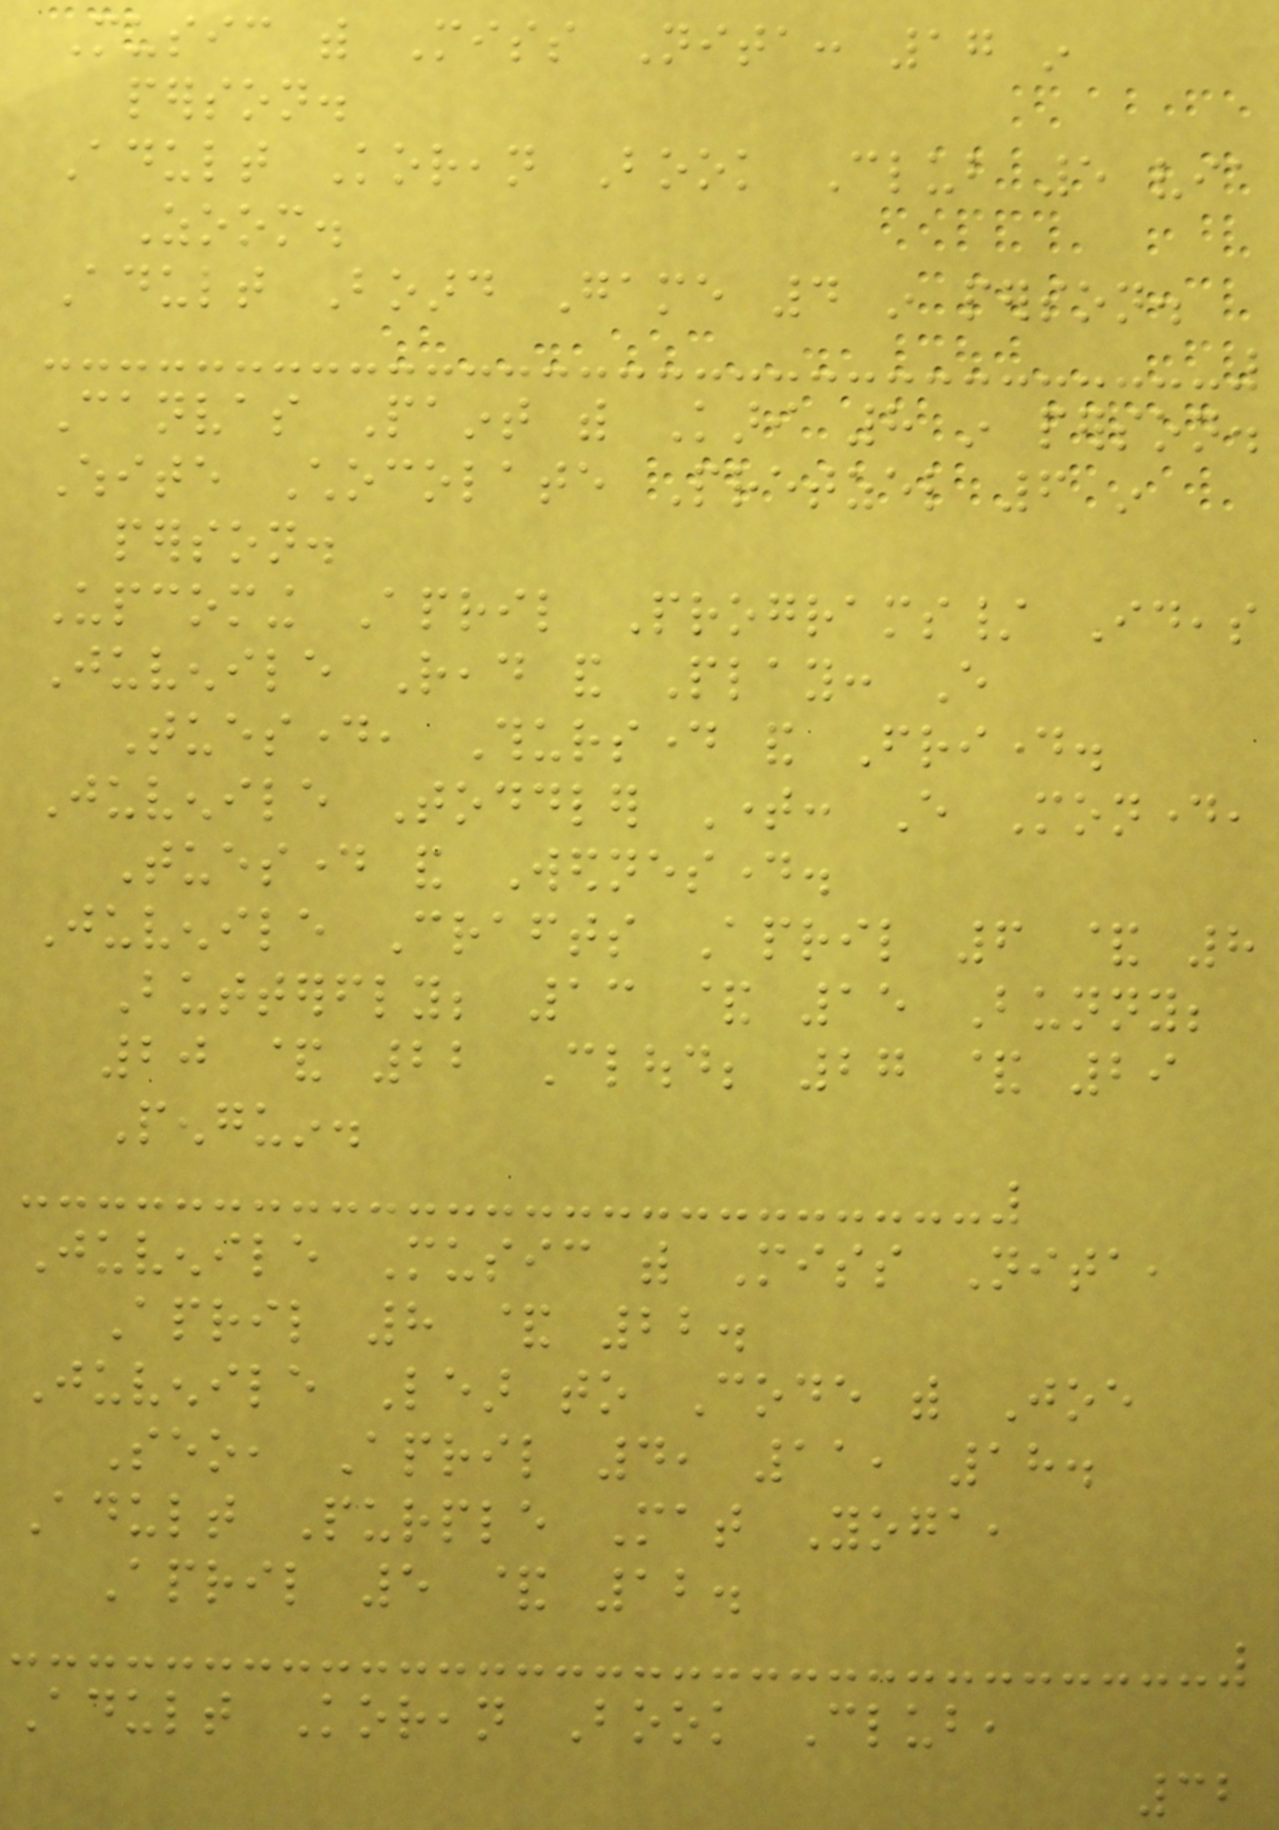Music with Miss Nita: 17 in
person.
Adult Korean Book Club 5 via
Zoom.
Adult Board Game 4 in person.
Canvas Paint with Kari 8 in person.
White Chocolate Pretzel 6 in
person.
Upcoming April Programs/ Ideas
Juvenile Read and Play: Every
Tuesday, Thursday and Friday.
Juvenile Toddler Time: Every Monday,
Tuesday and Wednesday.
Juvenile Crafts April 6 & 8
Butterfly; 13 & 15 Bunny;
20 & 22 Cloud; 27 & 29
Penguin.
Juvenile Music with Miss Nita,
April 8 & 22.
Juvenile Lear to Code with Joe
Seo, April 4, 11, 18.
Adult Purple Mat Yoga,
April 5 & 12.
Adult Korean Book Club,
32
